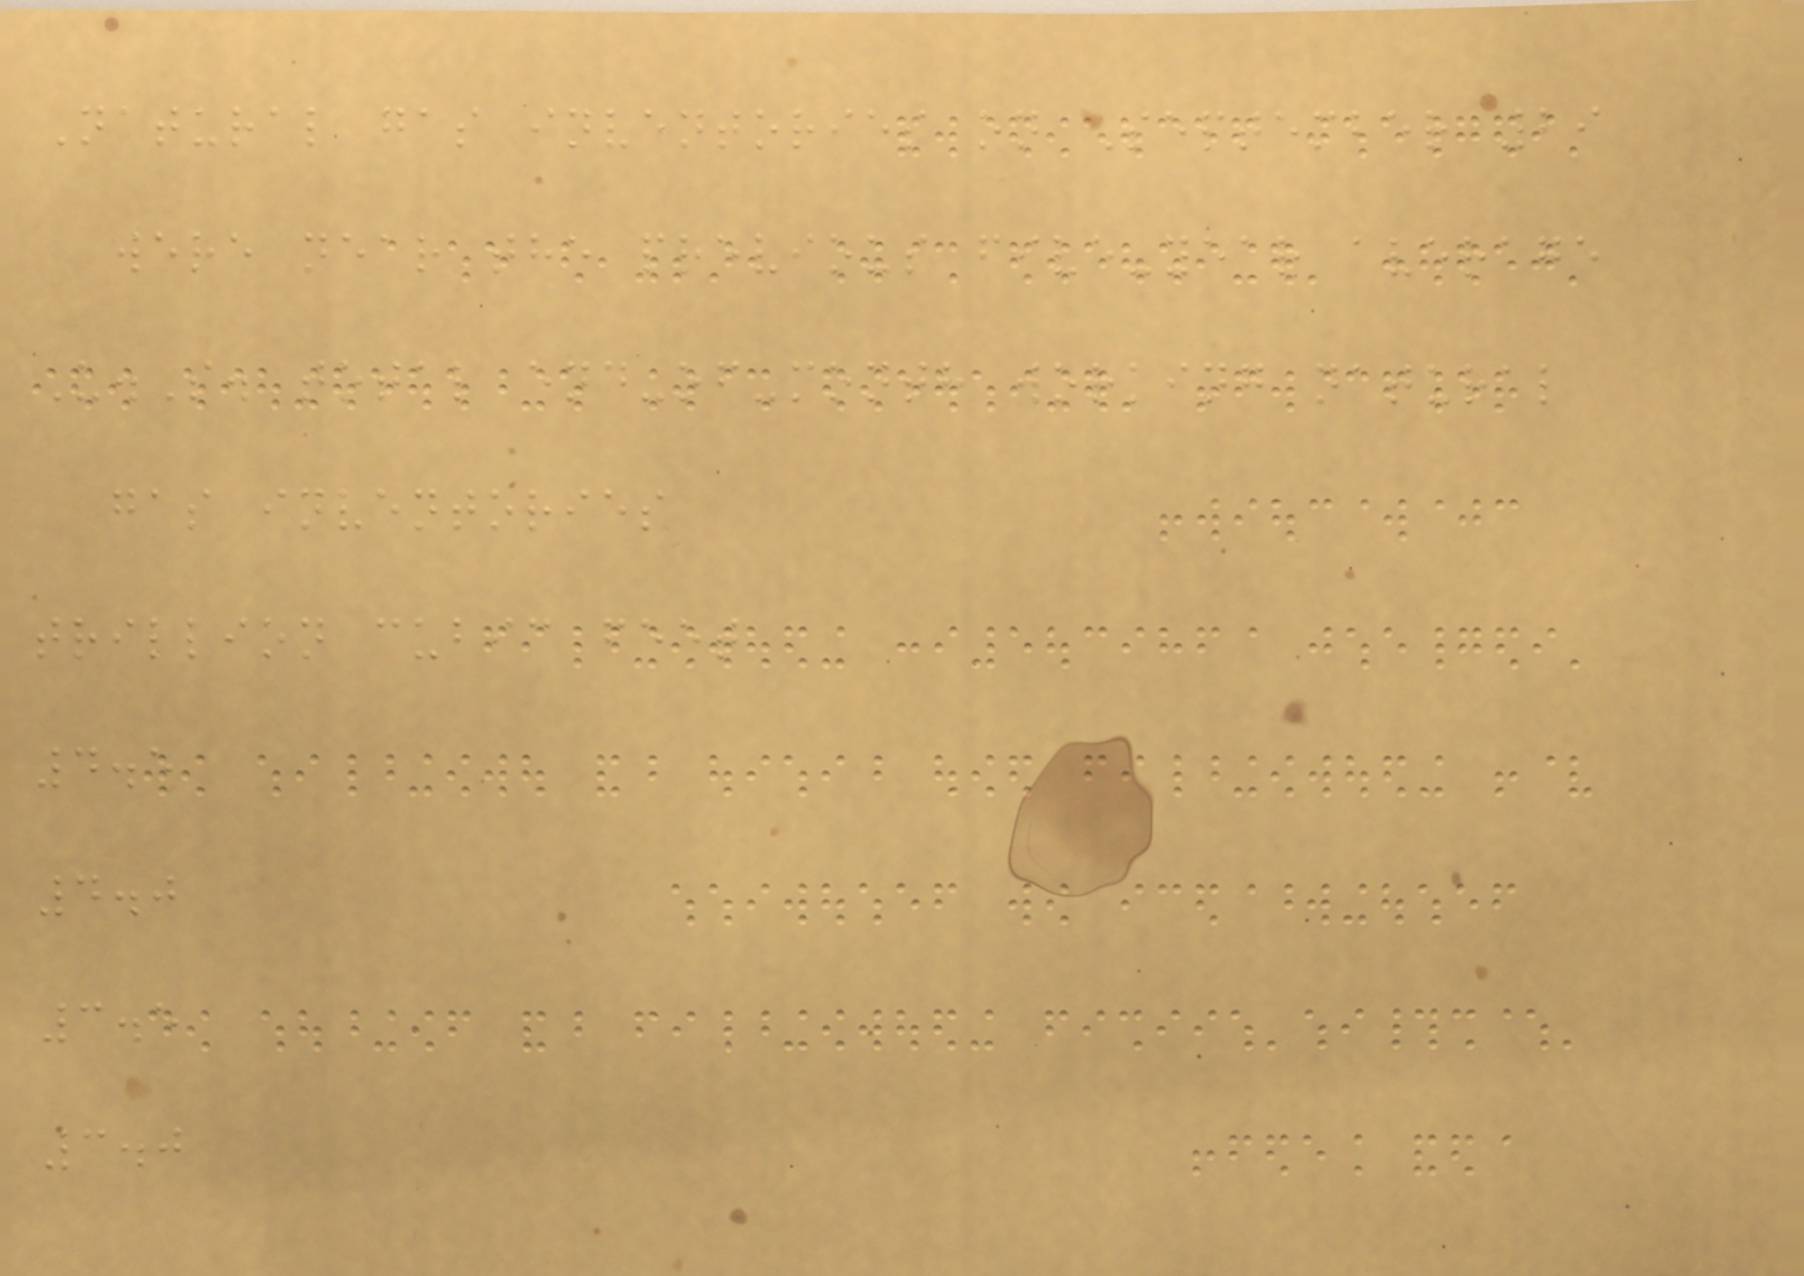Natural gas inventories on September 29
were near the previous five-year average
U.S. total end-of-month working natural
gas inventories
trillion cubic feet
4.5
4.0
3.5
3.0
